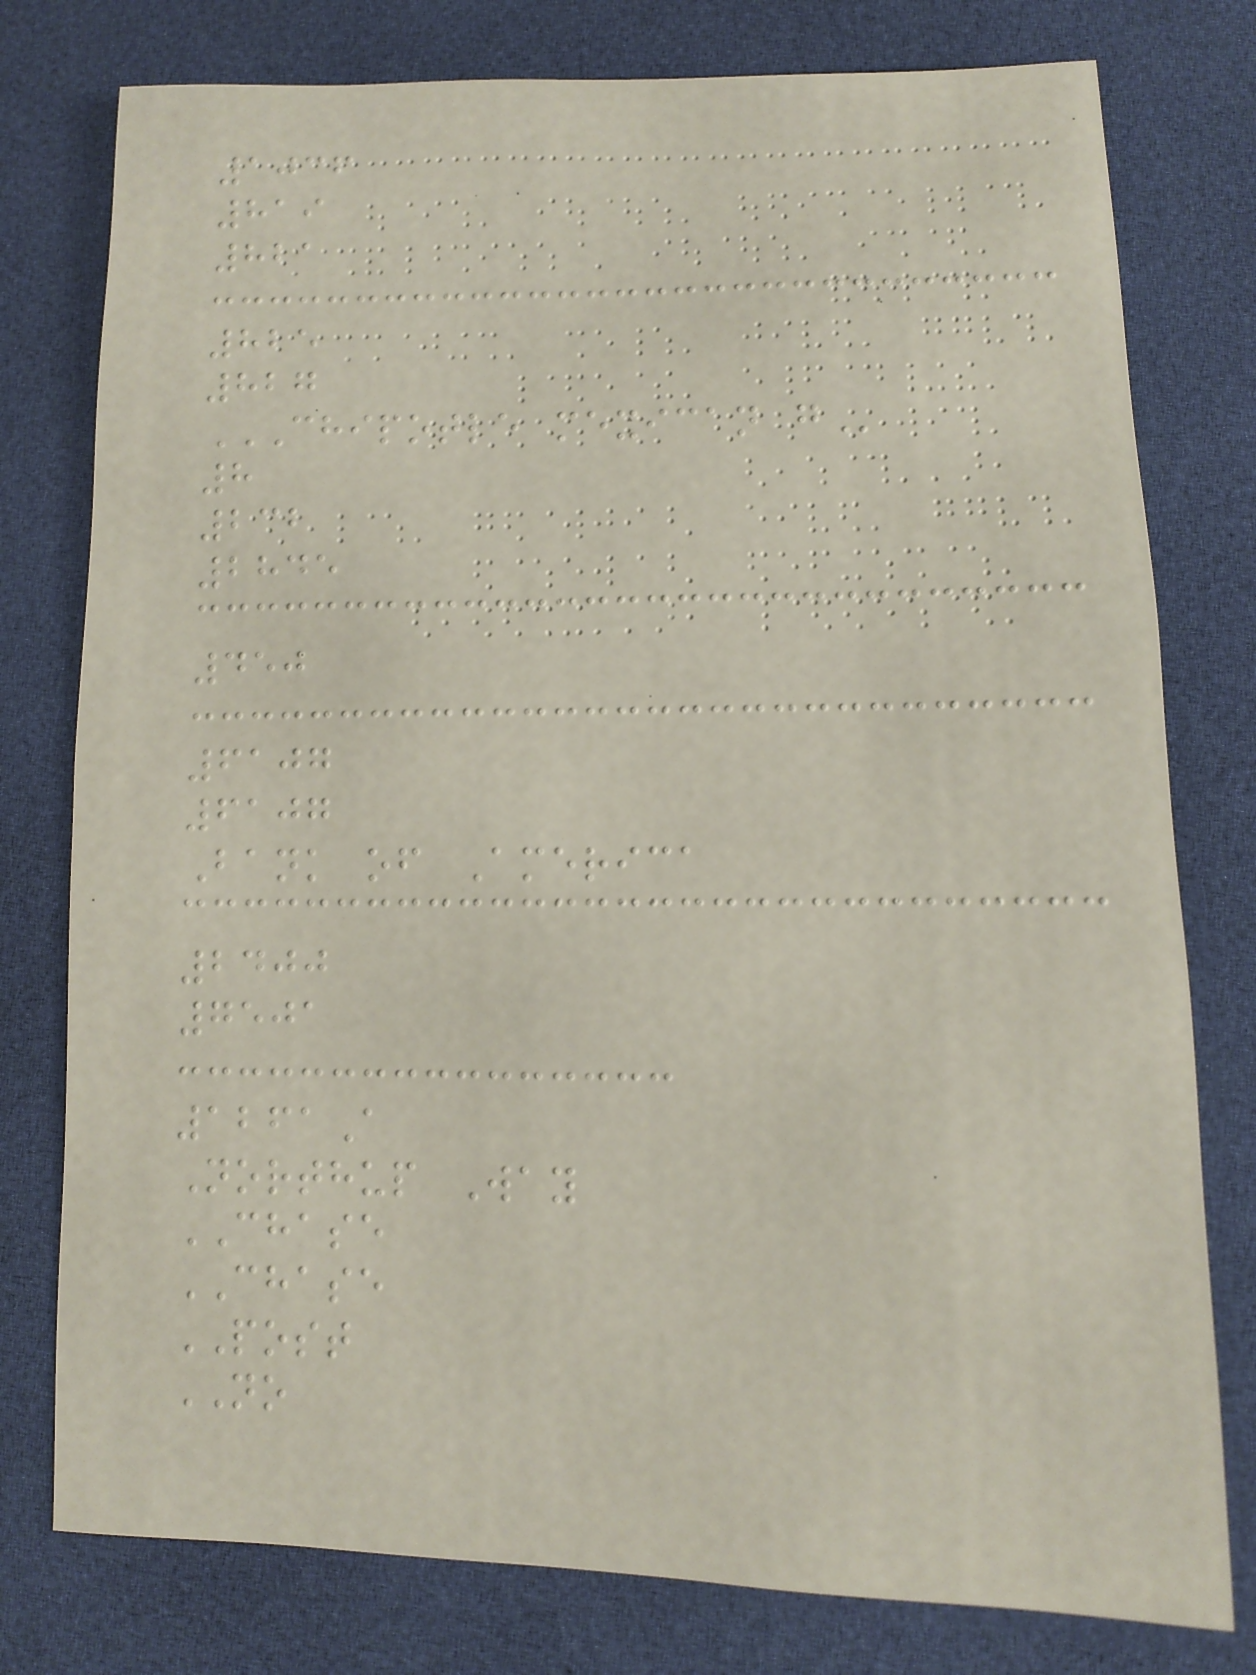1036
819
821
825
827
CHIPOTLE MEXICAN G
8
232
2845
450
6107
6107
Bank of America
2400
7501
1261A
Northup Way
CHASE
CHASE
POST
NO
